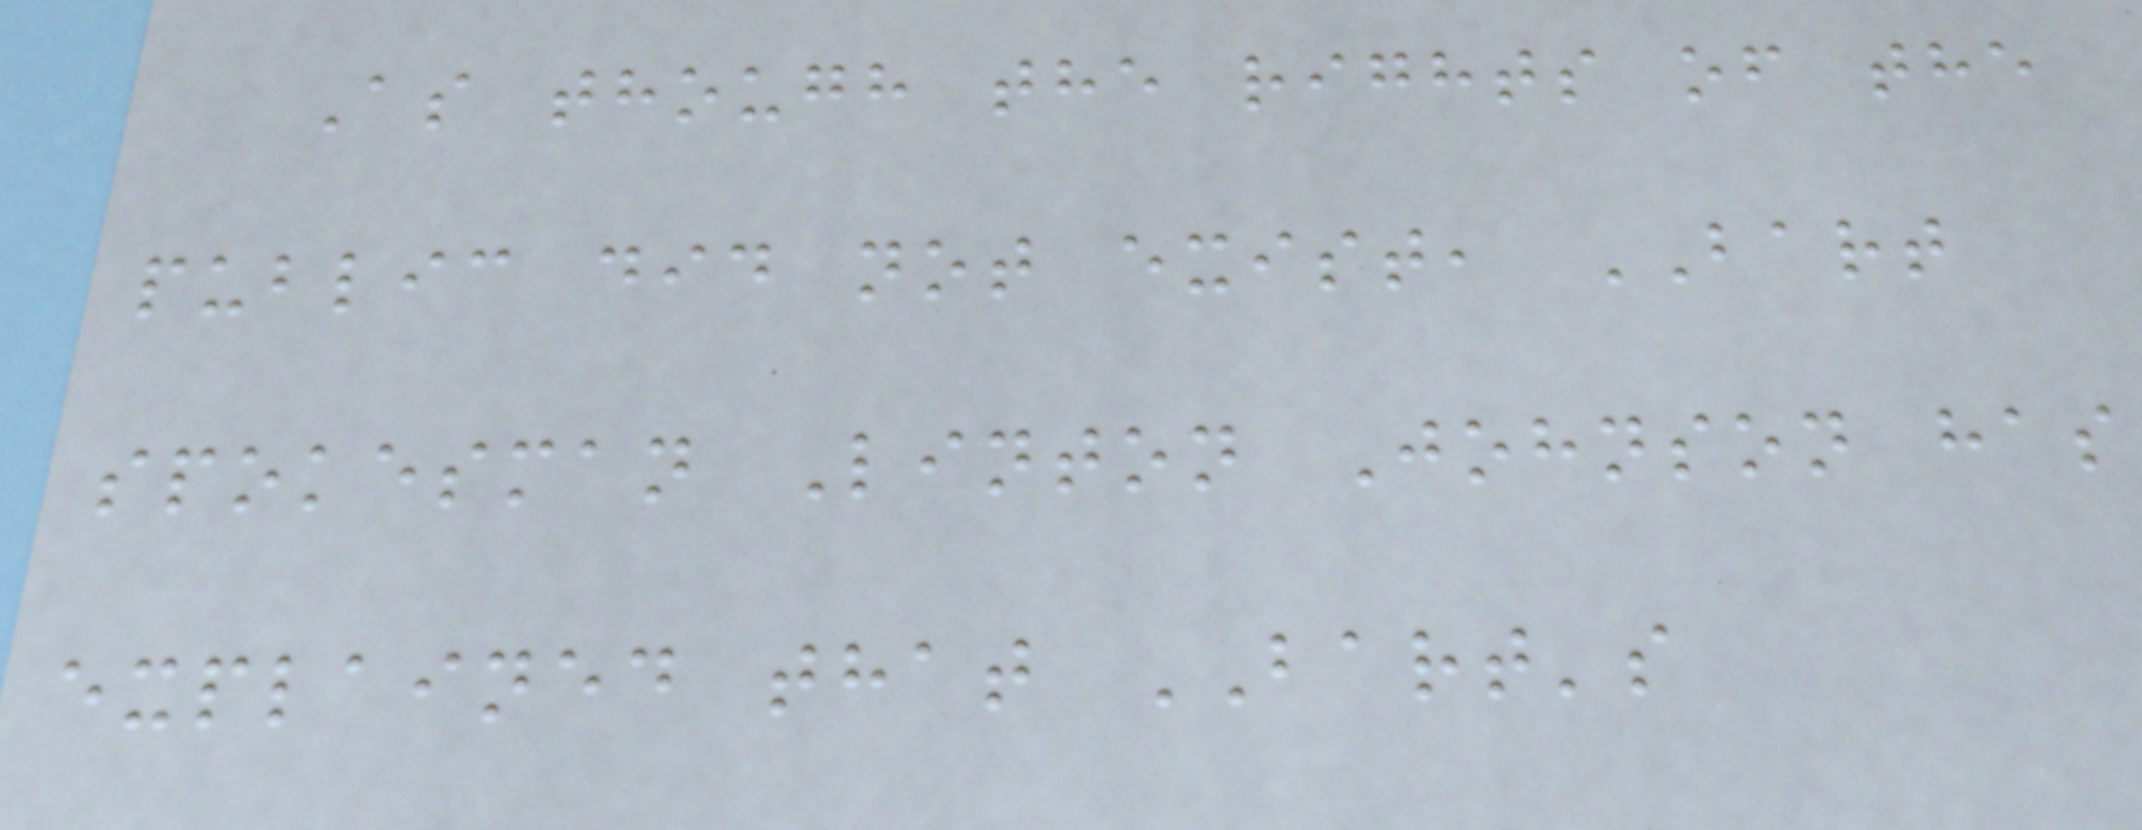As though the rights of the
public did not exist, BART
spokesman Linton Johnson has
explained that BART's
